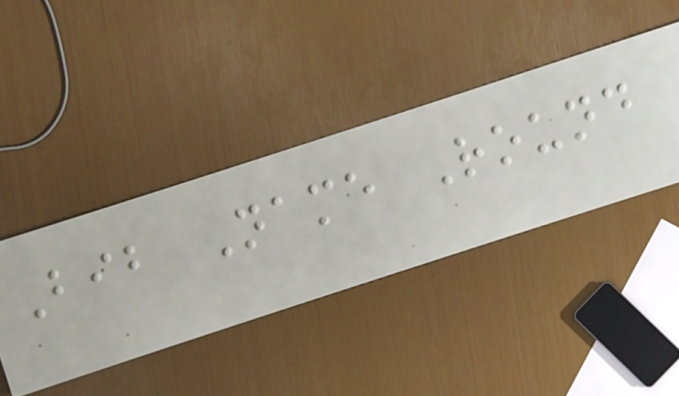Bib Name Round
